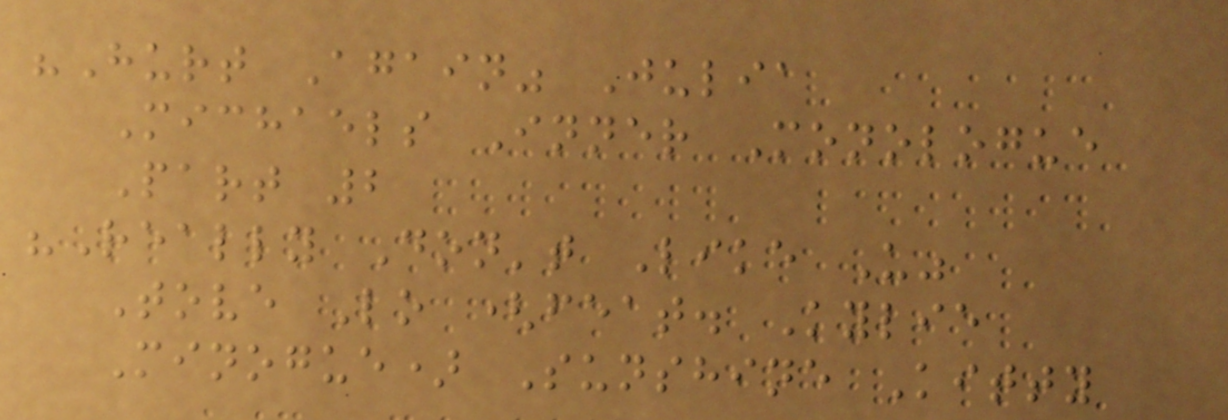"Hurt Again" Julia
Michaels Inner Monologue
Part 2
"Really Don't Like U"
Tove Lo (feat. Kylie
Minogue) Sunshine Kitty
